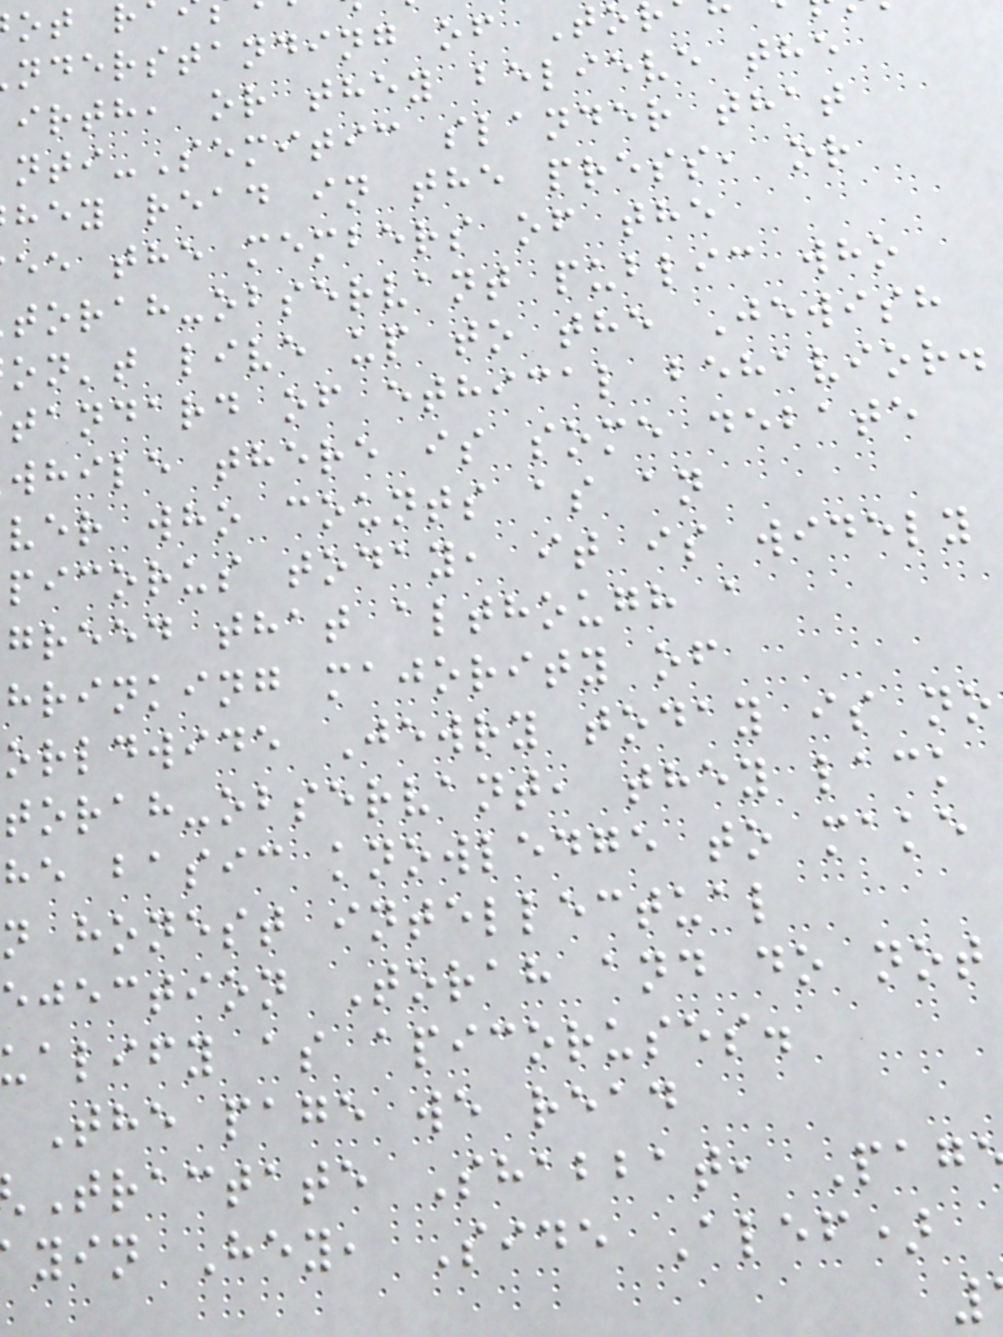nderstanding of To
irth, or they believe the
nti-Semitic slander that
hey read in the press, or
ee the members of the
torah-observant public who
on't live up to the Jewish
tandard of ethical behavior.
while there is some debate
ver who counts as an
picorus today, it is widely
greed that although a
hrinking majority of
orldwide Jewry today is no
torah-observant, they lack
he basic knowledge to make
n honest intellectual
ejection Torah and do not
ualify as apicoruses.
The page we read
Tractate Shabbat, Pag
yin Hey, Side Alef)
